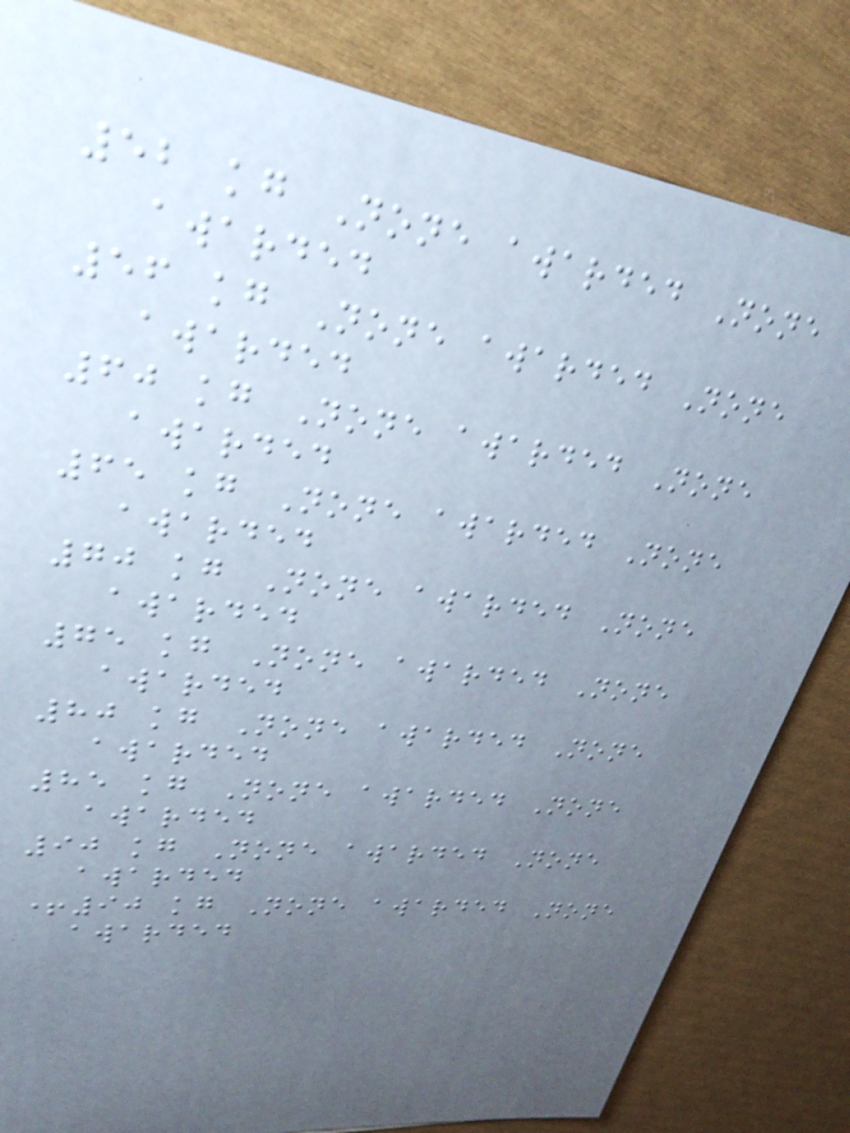52 kg None awarded None
awarded
56 kg None awarded None
awarded
60 kg None awarded None
awarded
65 kg None awarded None
awarded
70 kg None awarded None
awarded
75 kg None awarded None
awarded
80 kg None awarded None
awarded
85 kg None awarded None
awarded
90 kg None awarded None
awarded
+90 kg None awarded None
awarded
